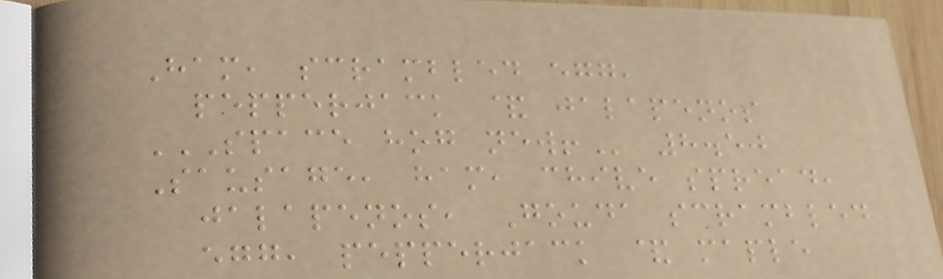Ham, scrambled egg,
pepperjack & jalapenos
SPACE HOG NEW! 8.50
Sausage, ham, chive spread,
jalapenos, Gouda scrambled
egg, pepperjack & maple
